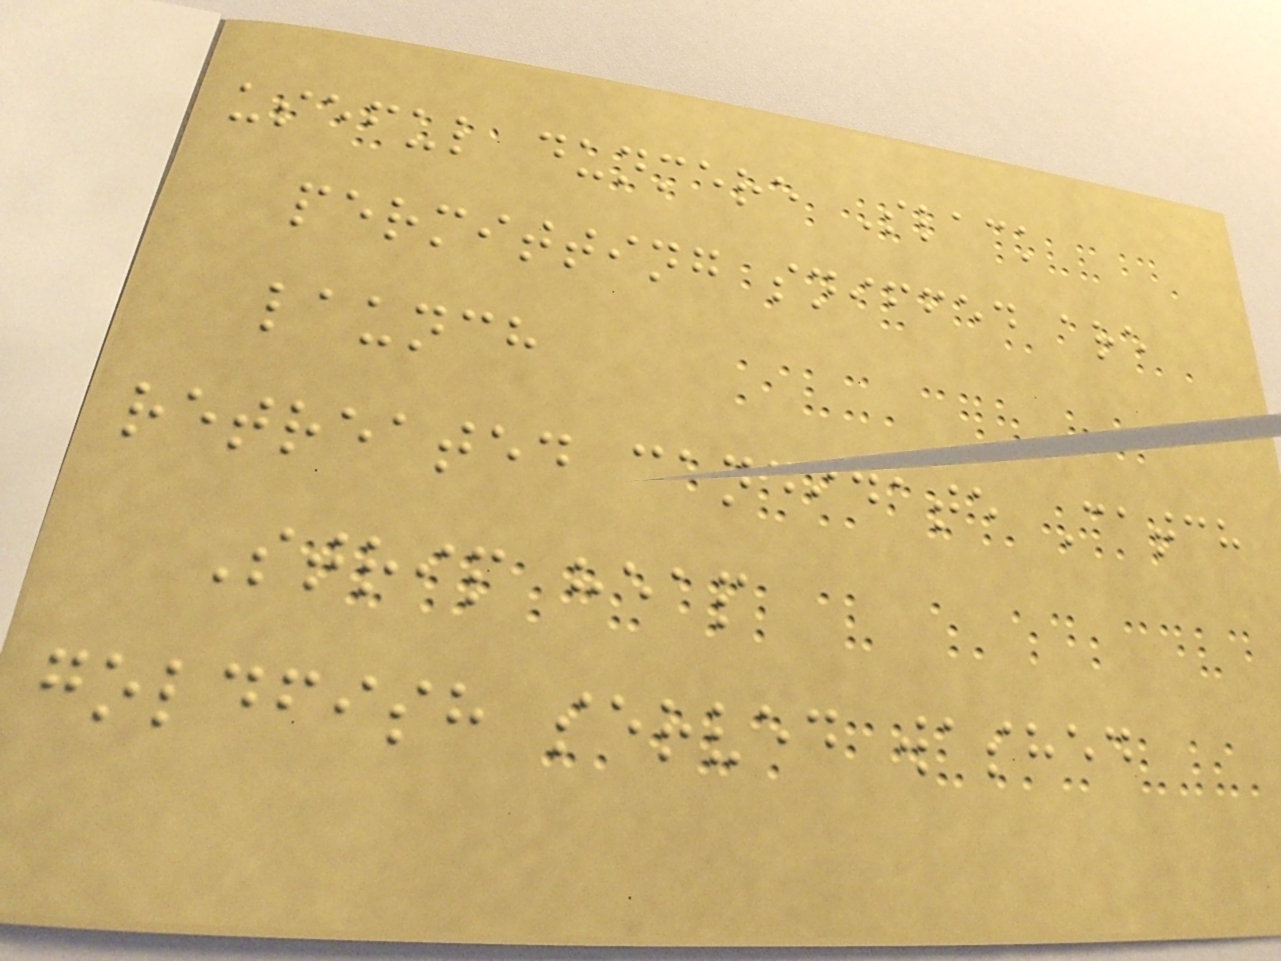useful dunmere Slack
permitting sniffed are
launch
retreated candidate Catch
Strip heap
goldfish served washed
